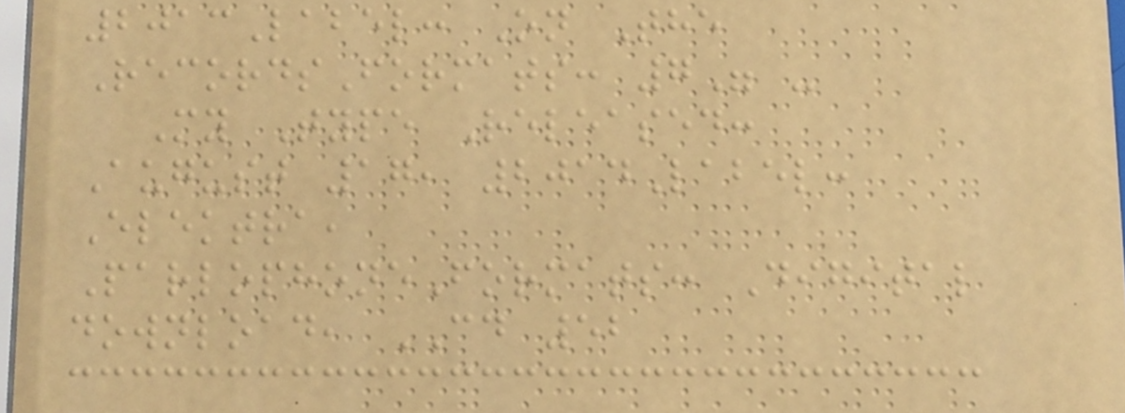2013Label: On The
RecordsFormats: 7" -
My Type Released:
August 17, 2014Label:
Elektra,
ParlophoneFormats: Digital
download, CD 52
